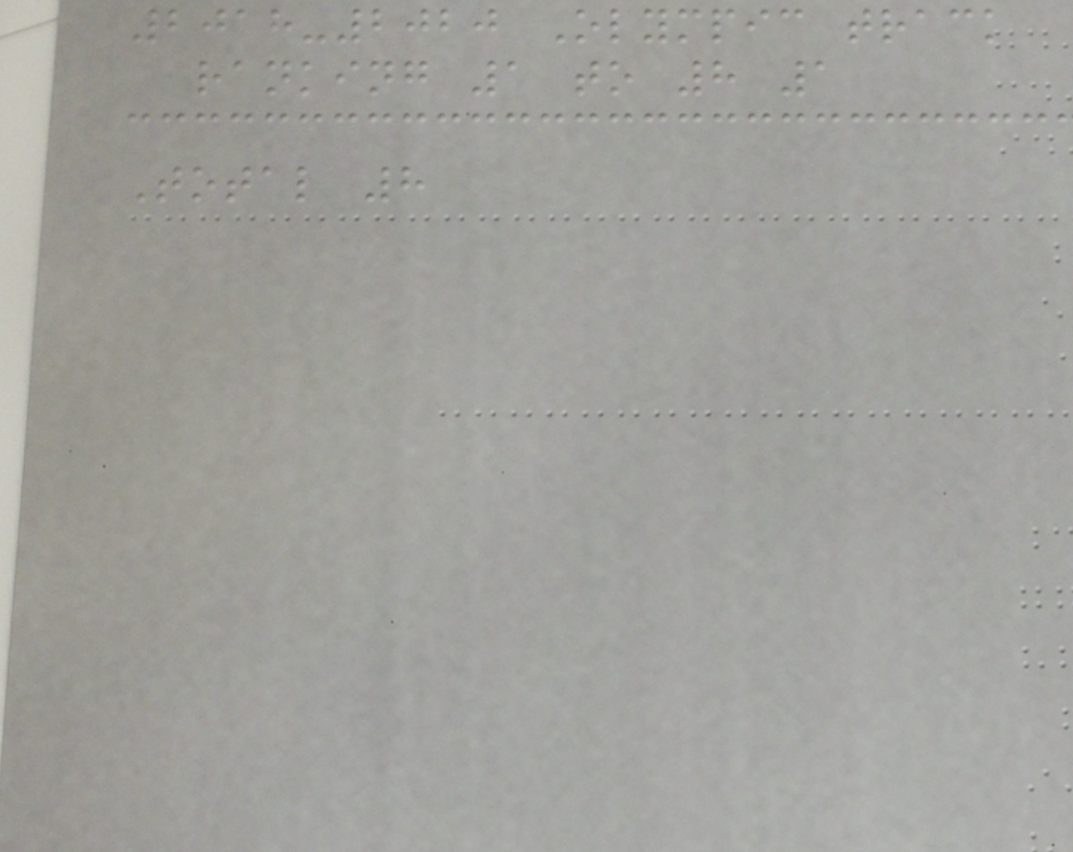2018-2020 Olympic track
ranking 1 to 8 1
Total 8
